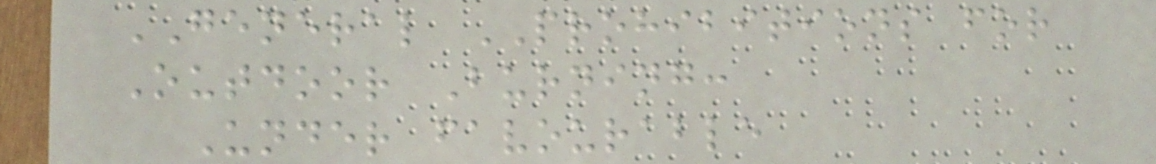GENERAL PROHIBITIONS for
Outdoor Burning:
Under favourable
